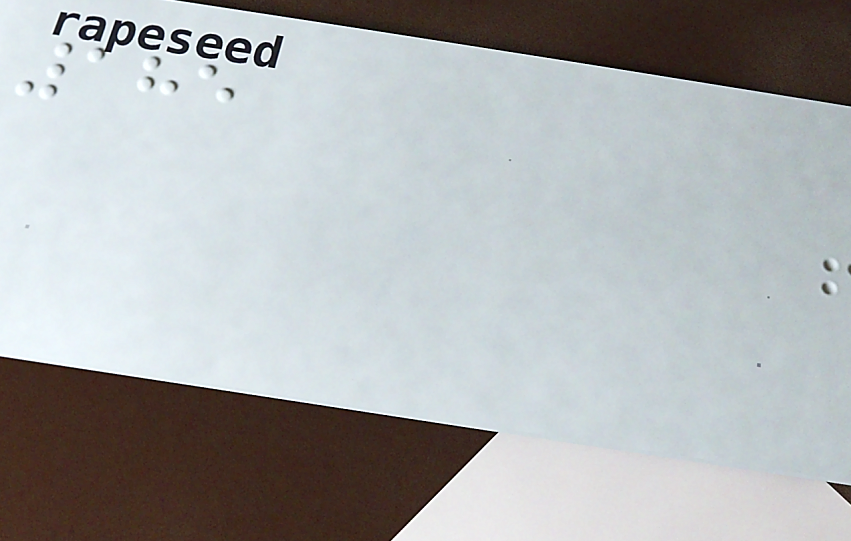185
